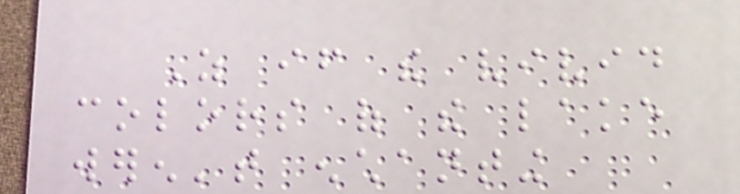As if the vivid
colors of the lake
weren't enchanting
